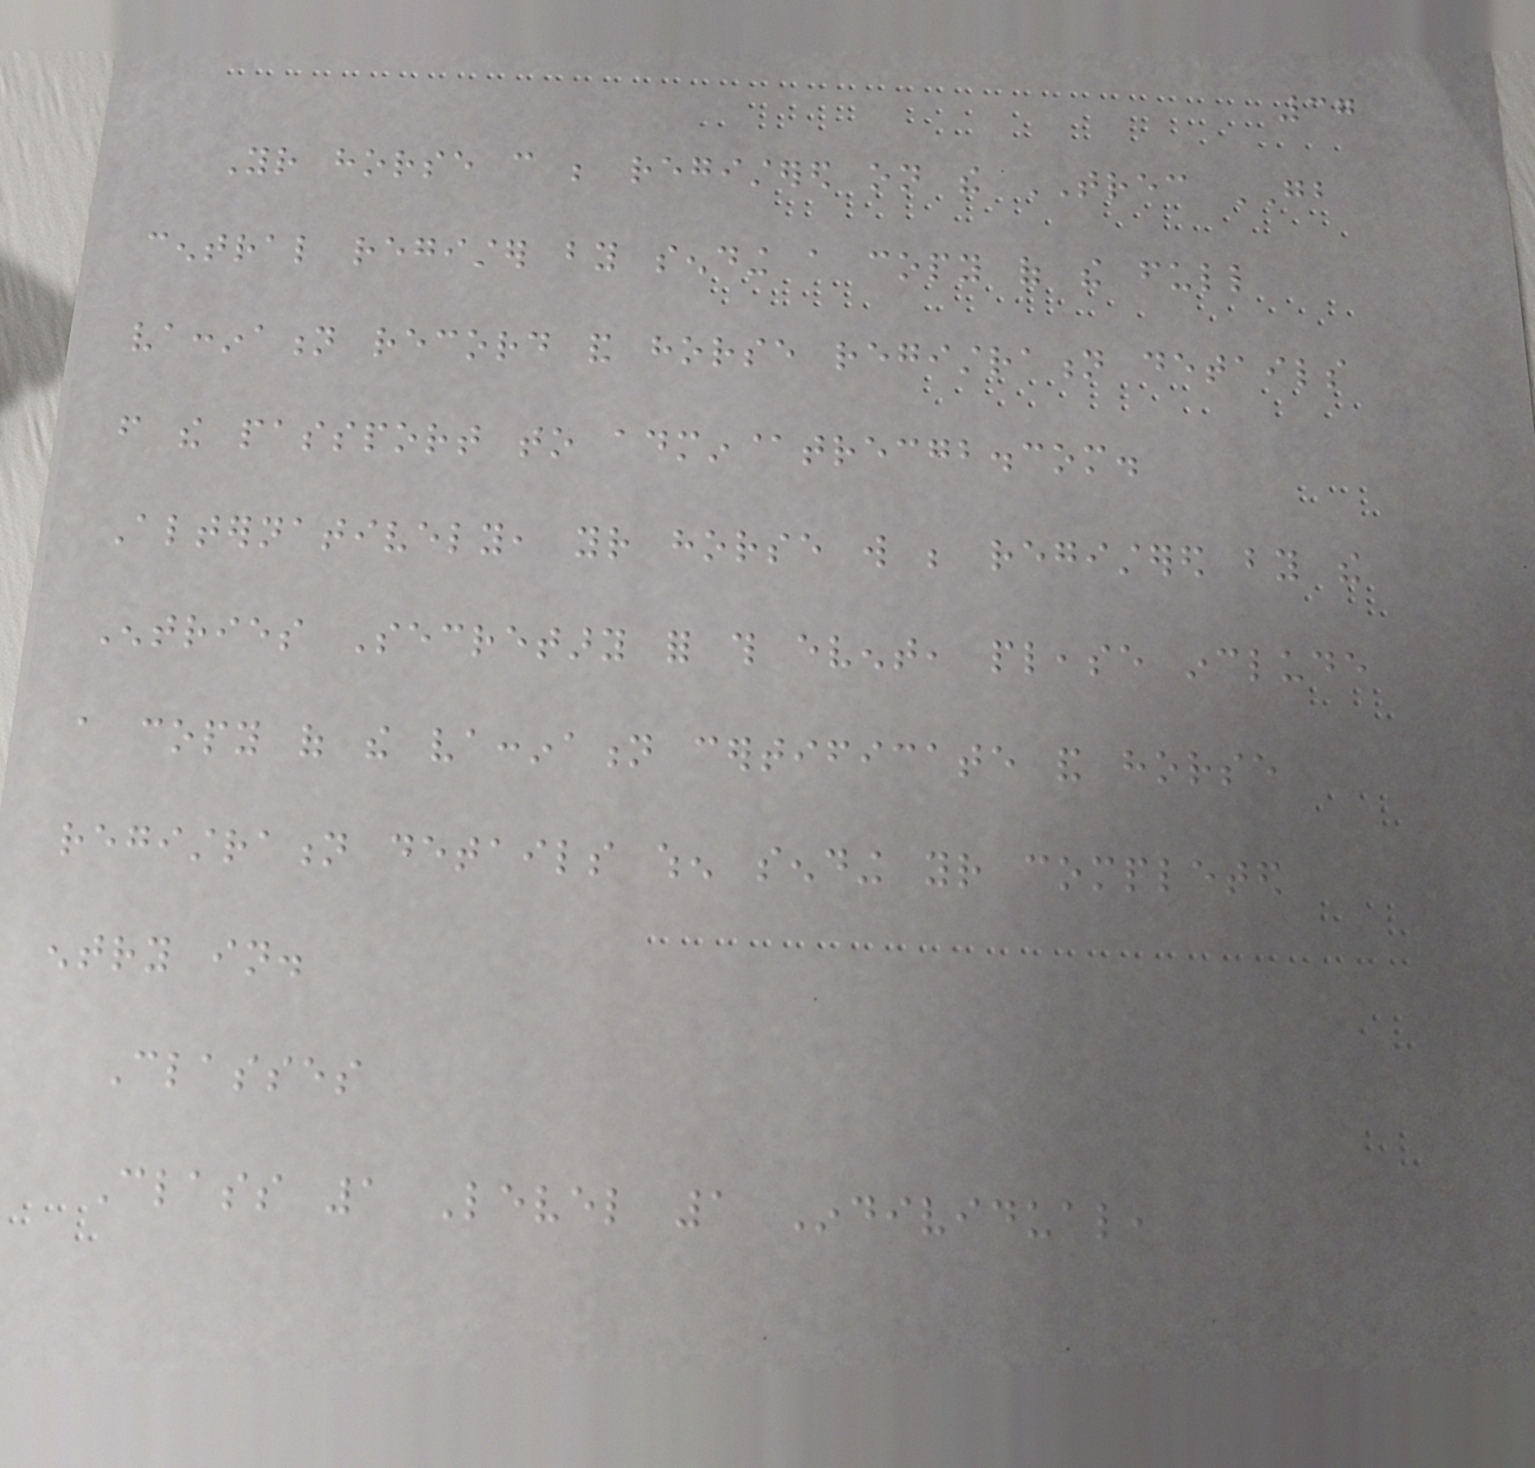37
Your horse can be registered on the TREC GB
central register by sending a copy of the full
vaccination record and horse registration details
from the passport to admin@trecgb.com.
Alternatively, your horse will be registered by the
Entries Secretary for this event, please include
a copy of the vaccination certificate and horse
registration details when sending your completed
entry in.
Classes
Class 1 Level 1 Individual,
